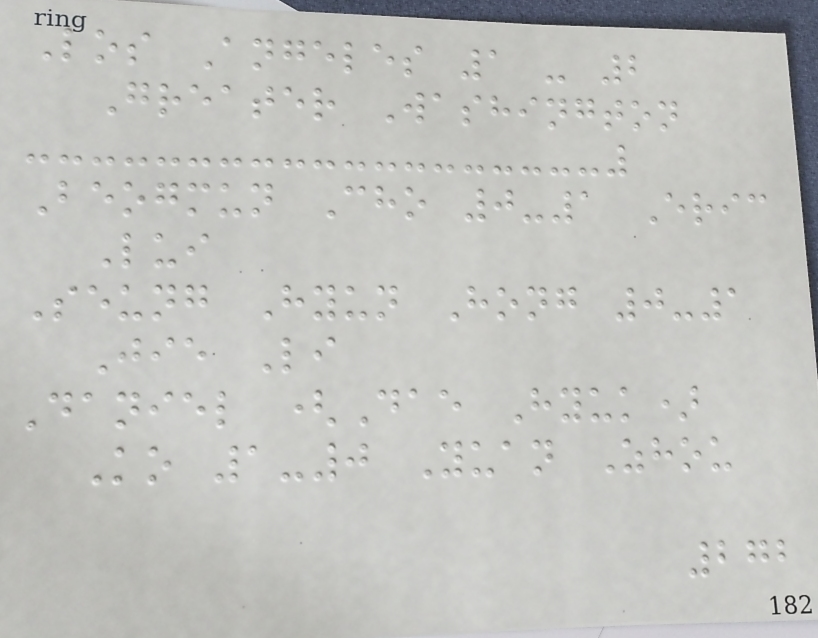Los Angeles 1 - 2
Greater Washington
Beogmun Cho 0-1 Eric
Lui
Seung Hyun Hong 0-1
Jie Li
Daniel (Dae Hyuk)
Ko 1-0 Yuan Zhou
272
